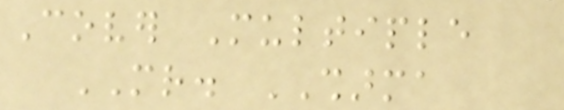Cover Multiple
MR. SHARMA
